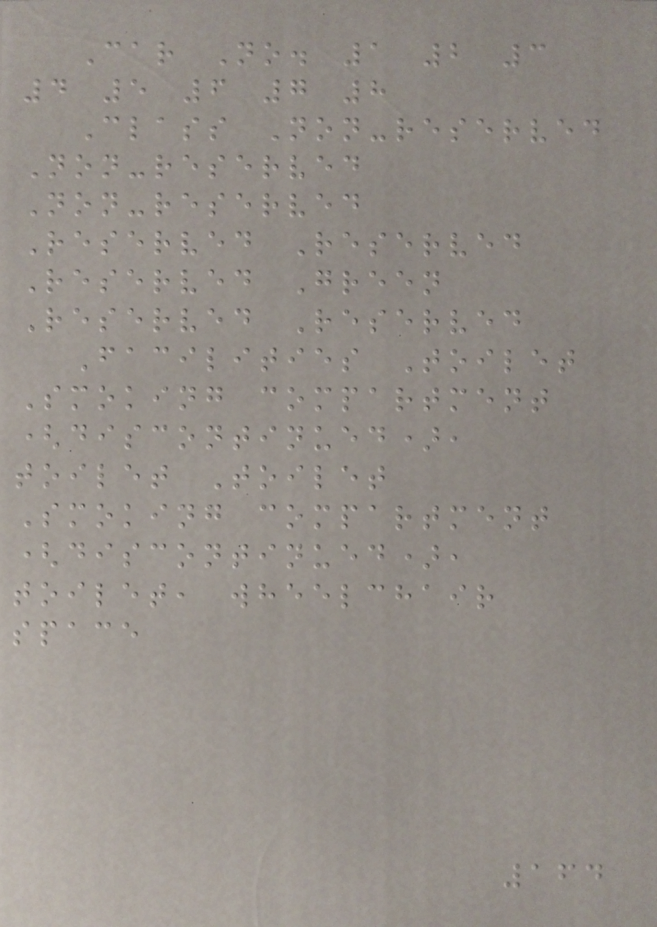Car No. 1 2 3
4 5 6 7 8
Class Non-reserved
Non-reserved
Non-reserved
Reserved Reserved
Reserved Green
Reserved Reserved
Facilities Toilet
Smoking compartment
(discontinued),
toilet Toilet
Smoking compartment
(discontinued),
toilet, wheelchair
space
164
